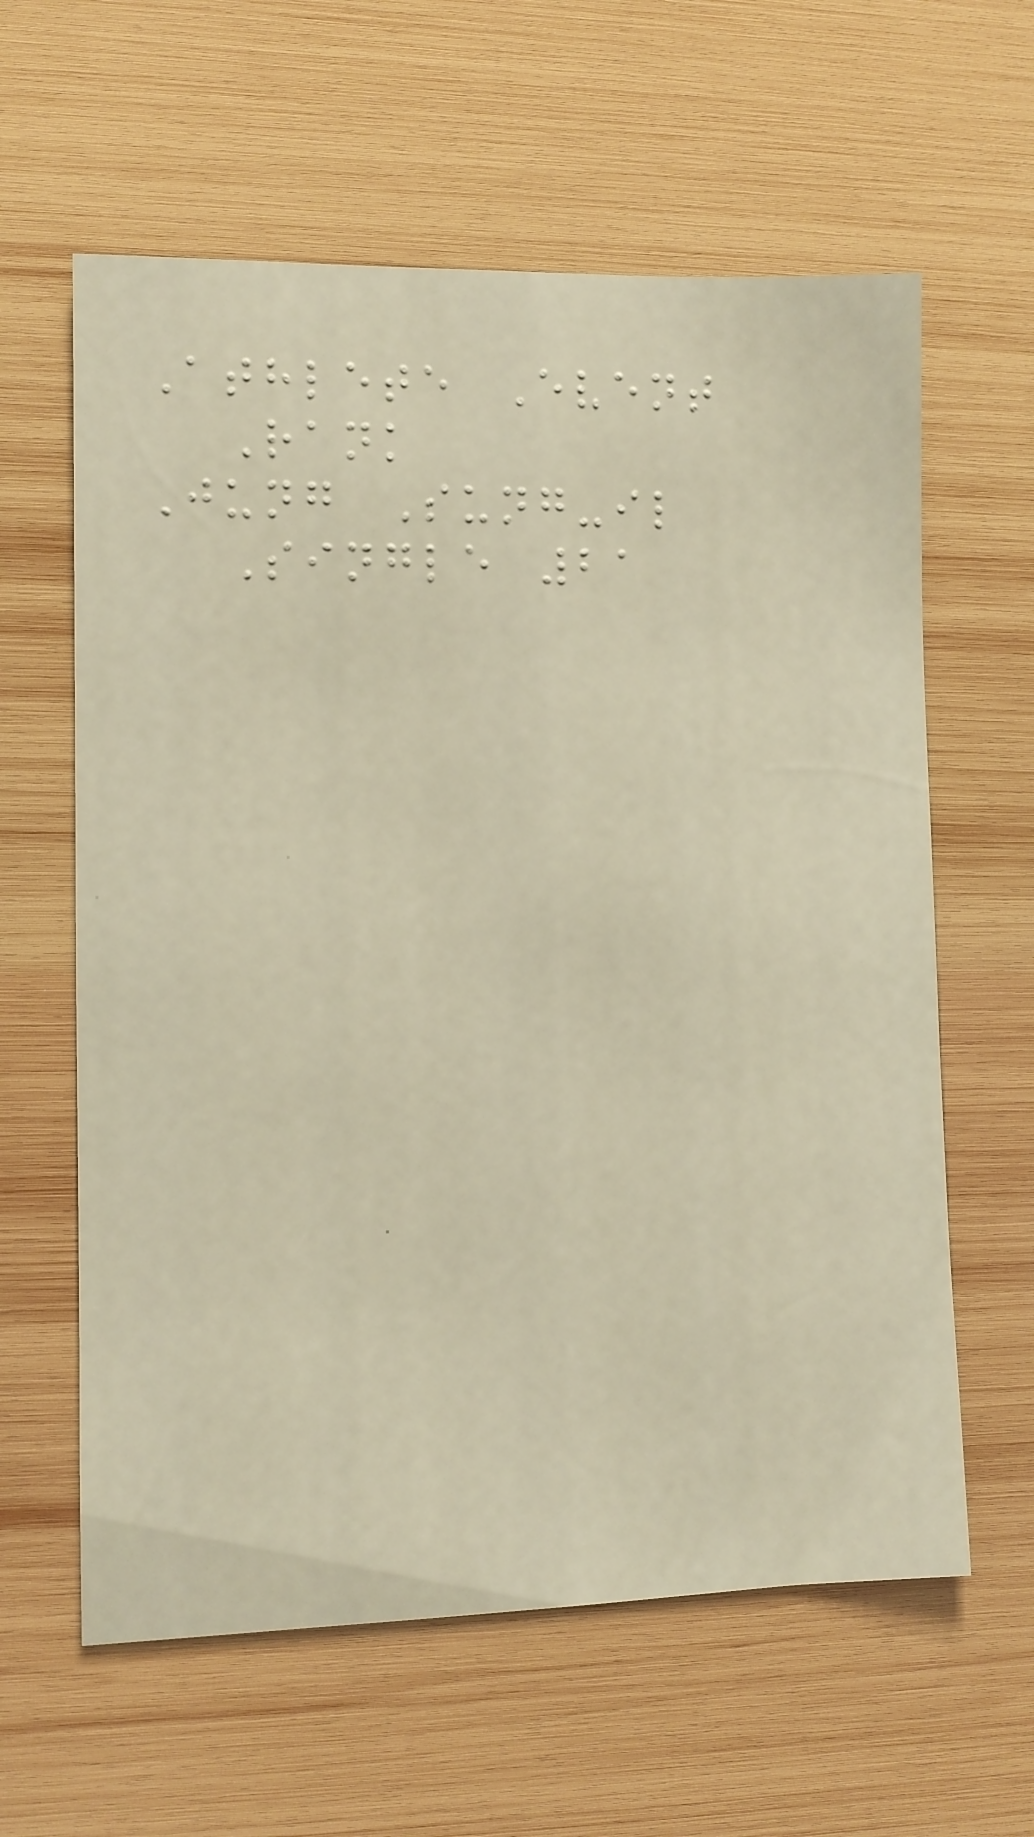Athlete Event
Rank
Jung Sung-il
Single 21
